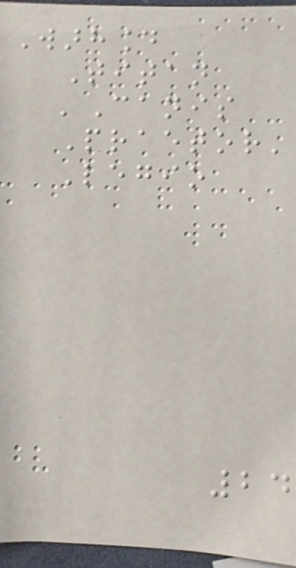Warhound
Titan
'Canis
Praetor'
Legio
24
